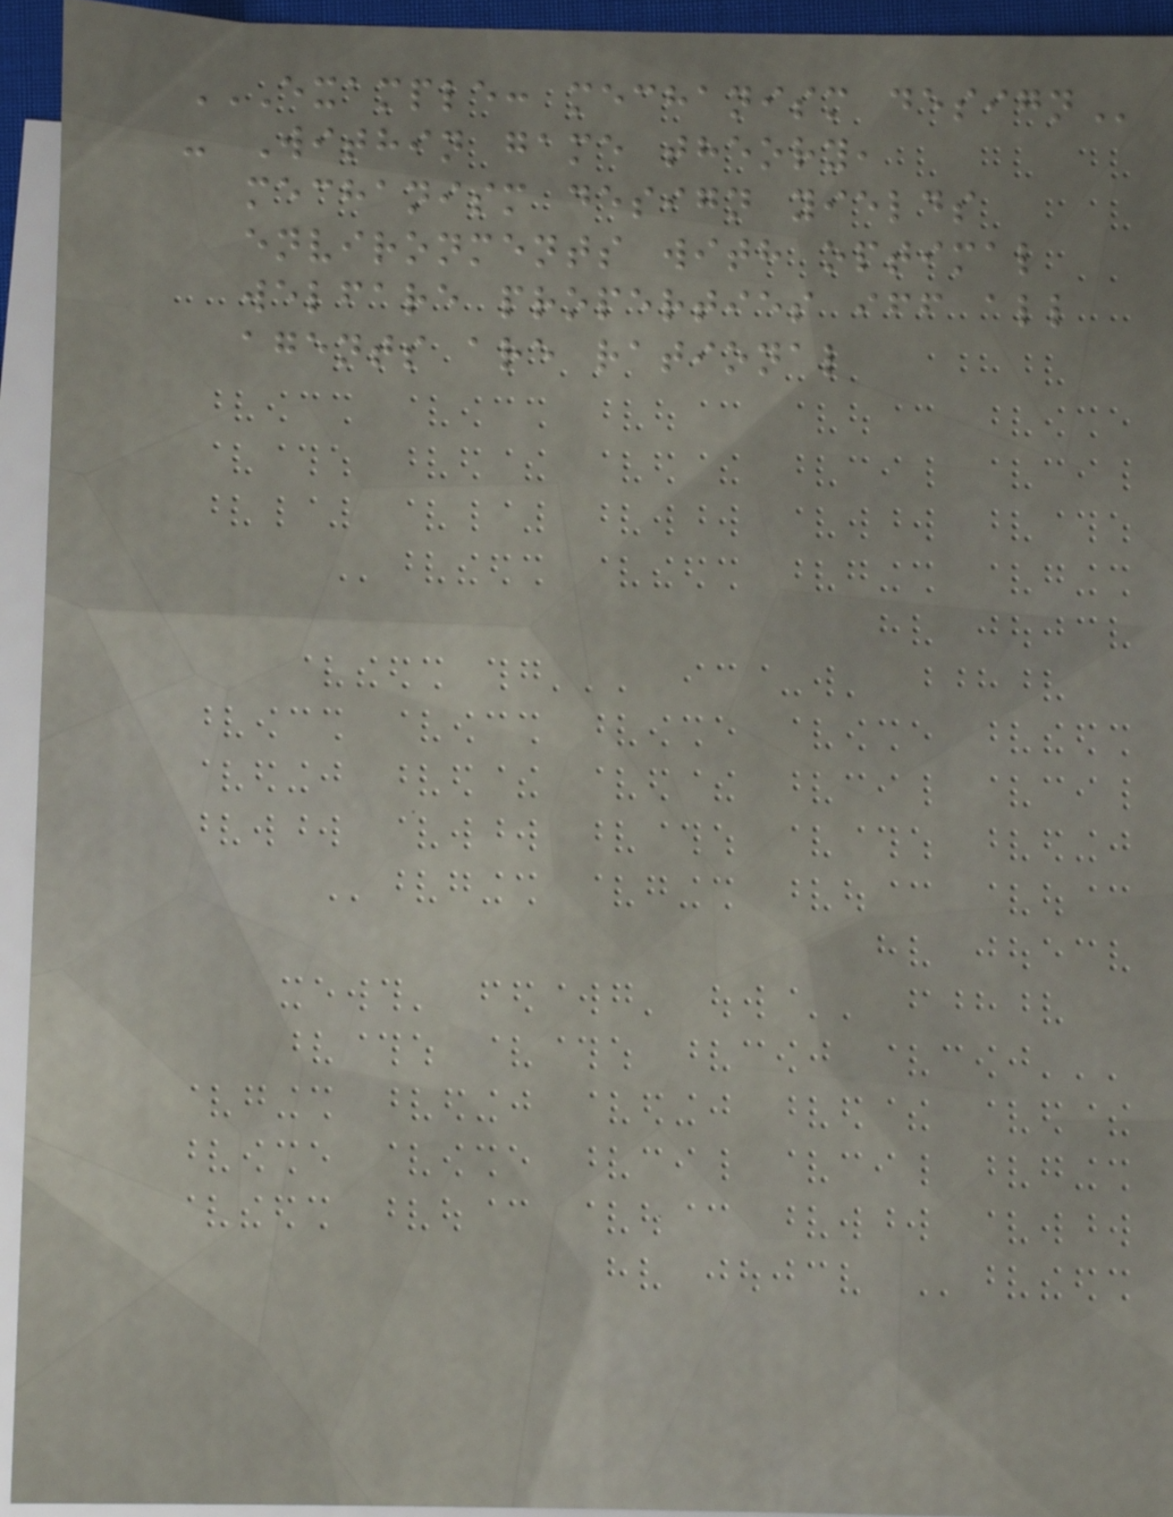EXAMPLE: MECHANISM DESIGN
- Within game theory,
mechanism design yields
environments with optimal
welfare properties iff all
agents are rational
